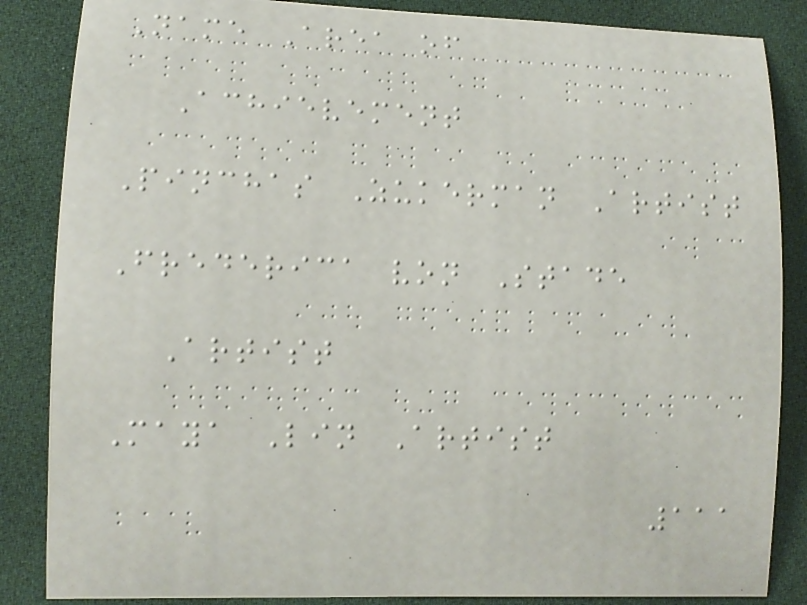Name Area of
Achievement
Pinchas Zukerman Artist
Frederica von Stade
Artist
Maya Lin Artist
111
